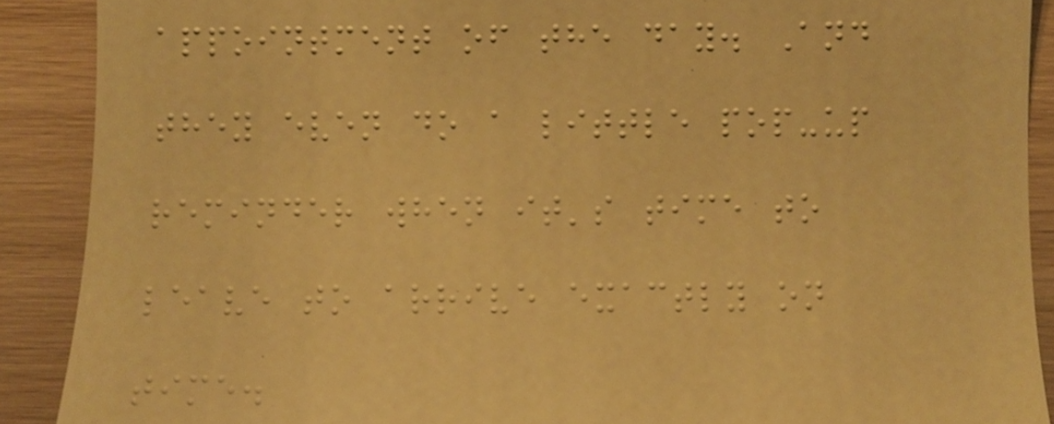appointment of the day. And
they even do a little pop-up
reminder when it's time to
leave to arrive exactly on
time.
